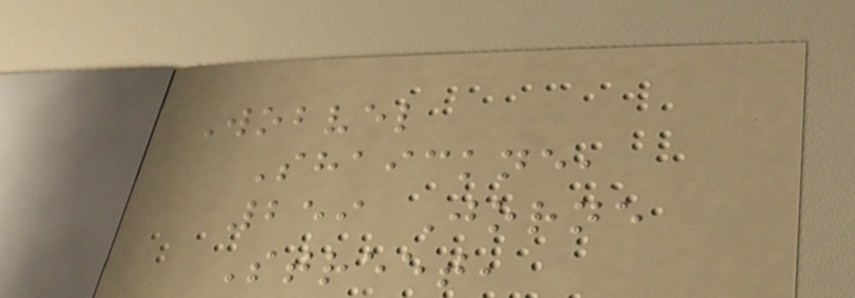Wobvel
Shaickne,
259 Jorne
Street,
